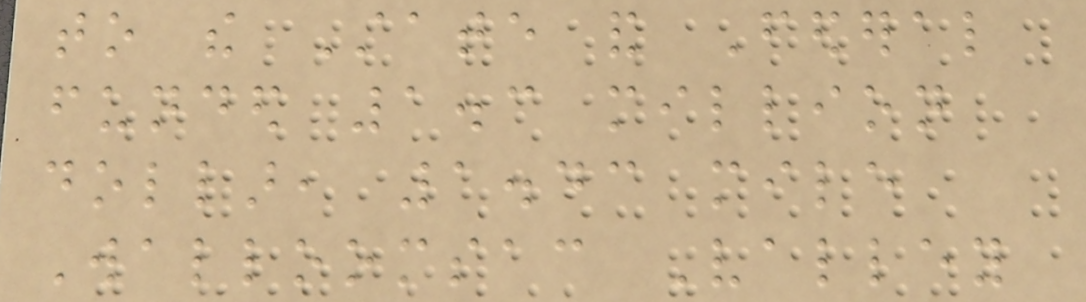to the State and Federal
funded 1.3 million
dollar, 1.43 mile
Walloomsac Valley
